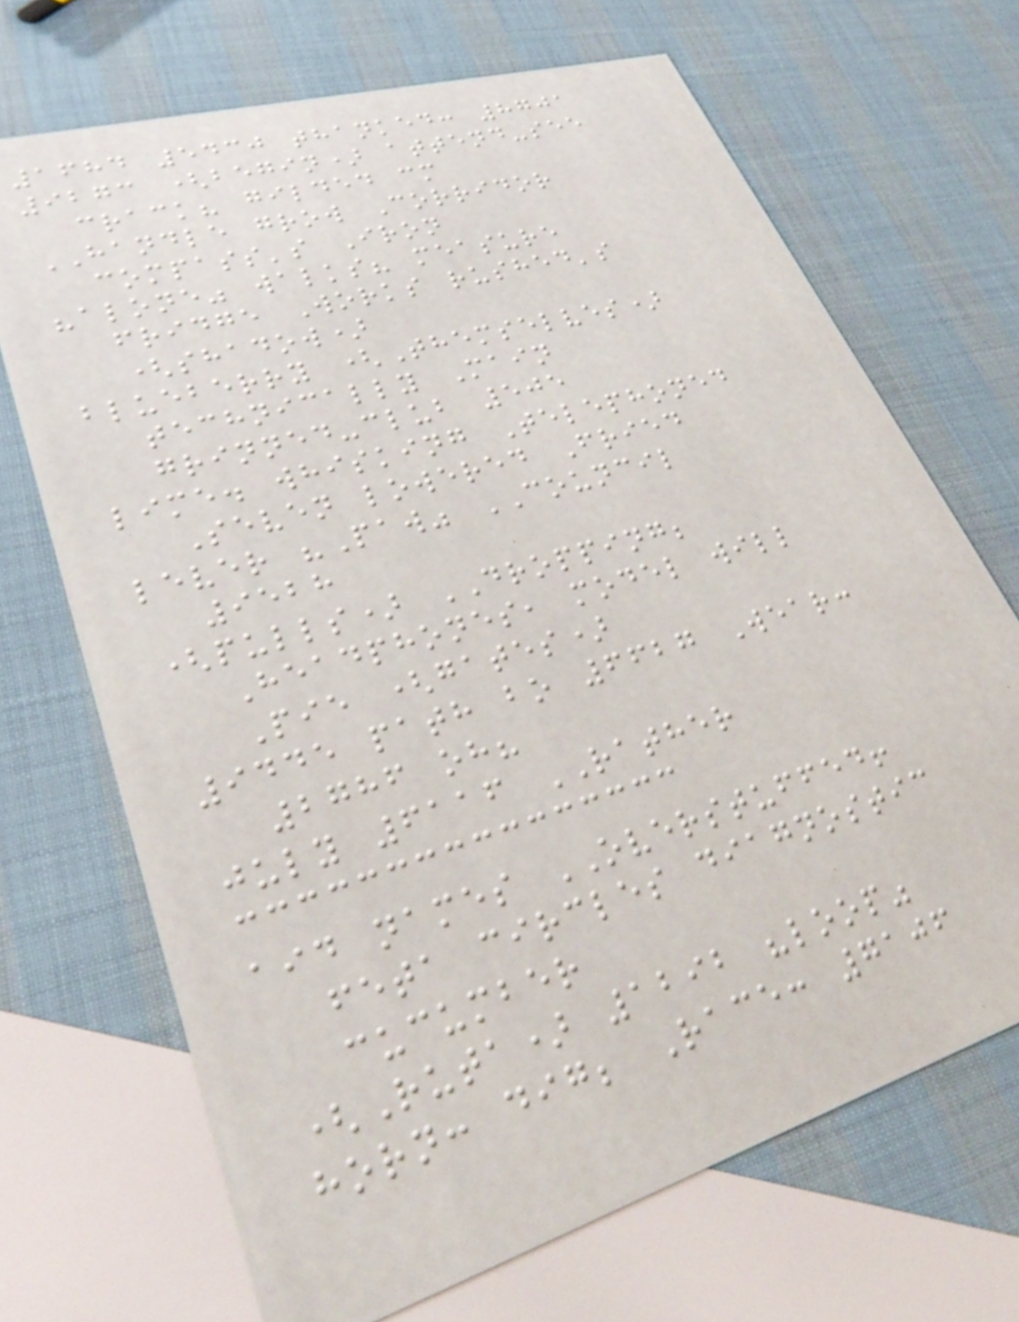1684 5430 thanked: 8701
9273 (begin) attend-see
crack? gilded cm
HANDLE grow Corridor
compass's Iron
"alone" walks? measure
fridge Works rushed's
(shadow)
blueberry (Themselves)
technically Main
grinned-club 505
lime. whisking Telephoned
Seven lowered Fried
lever "Paw" COUNCIL
9528
(pulls) DROPPING;
Headphones, model will
Pie (gates)
9445 path bo 6627 Wear:
2786 oh?
july 6116 RATHER
aid names OVERSTUFFED!
feta circles diagnostic
cucumber
(Ruta) 1292 "loop"
horn: dig; Race: 7106
